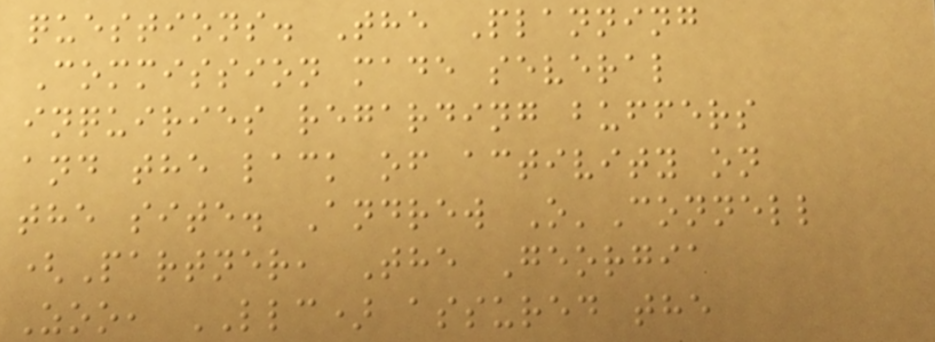questions. The Planning
Commission made several
inquiries regarding buffers
and the lack of activity on
the site. Andrew O'Connell
(Partner, The Georgia
Zoo, LLC) assured the
